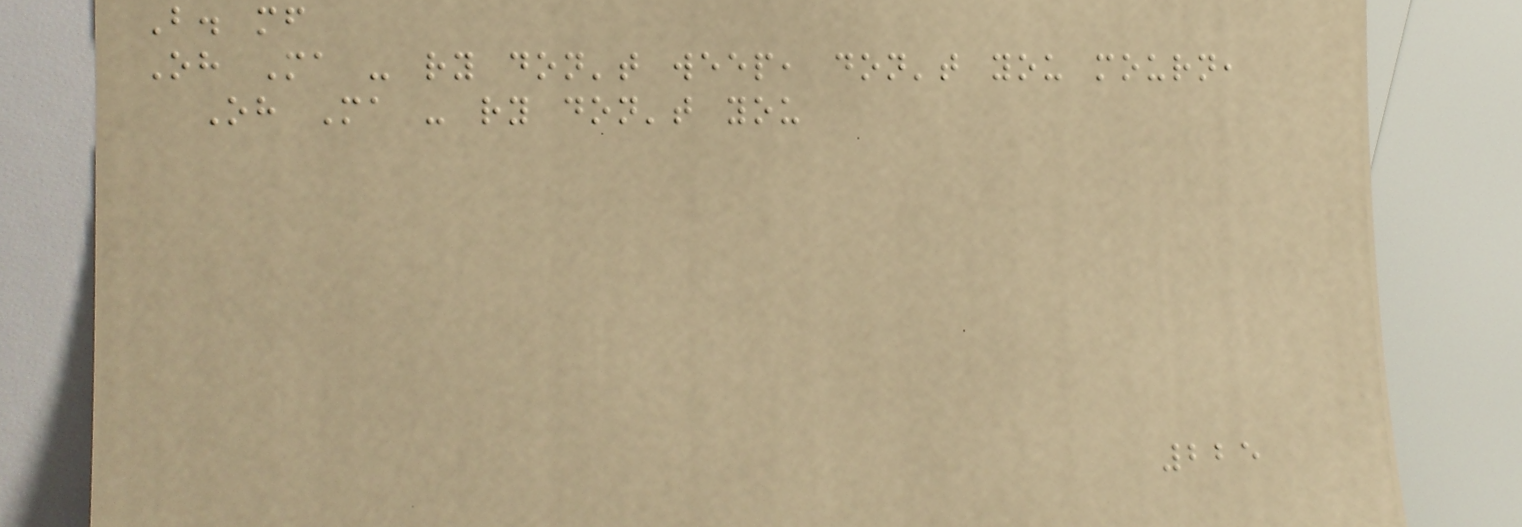B. mf
Oh Ma - ry don't weep, don't you mourn,
Oh Ma - ry don't you
225
